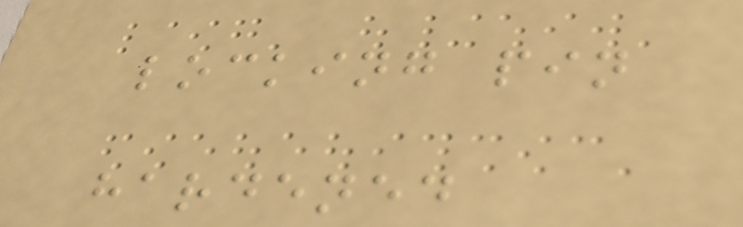locking pin
hardened
